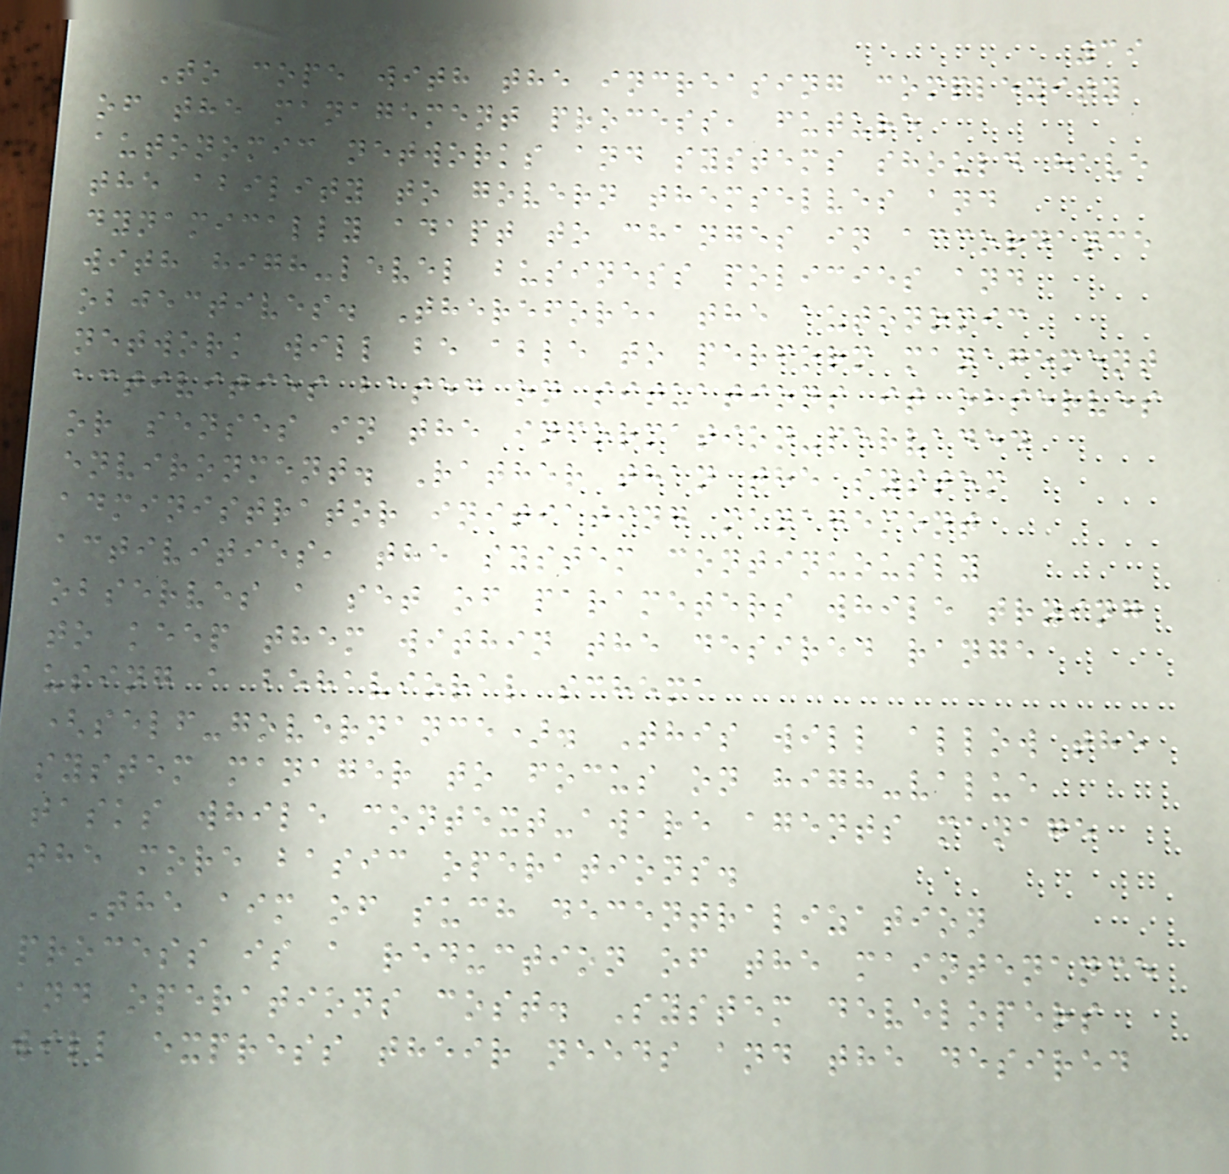39
To cope with the increasing complexity
of the management process, future
autonomic networks and systems should have
the ability to govern themselves and
dynamically adapt to changes in accordance
with high-level business policies and
objectives. Therefore, the autonomic
network will be able to perform management
activities based on situations it observes
or senses in the information-pervaded
environment. Rather than the system
administrator initiating management
activities, the system continuously
observes a set of parameters while trying
to keep them within the desired range
using a behavioral schema
(self-governance). This will allow the
system manager to focus on high-value
tasks while context-aware agents manage
the more basic operations.
The aim of such decentralization
process is a reduction of the maintenance
and operations cost. System developers
will express their needs and the desired
